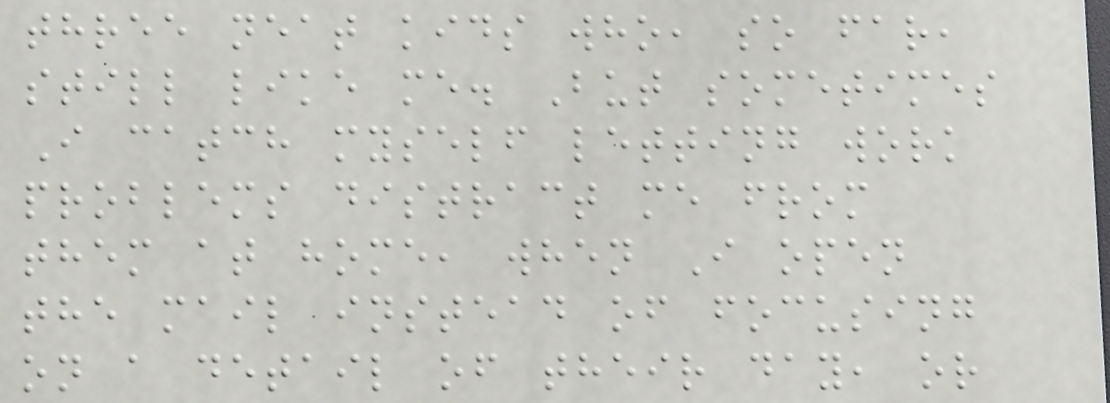three neat kids who, so far,
still like me. But sometimes
I catch myself letting work
problems distract me from
them at home, when I open
the mail instead of focusing
on a detail of their day, or
